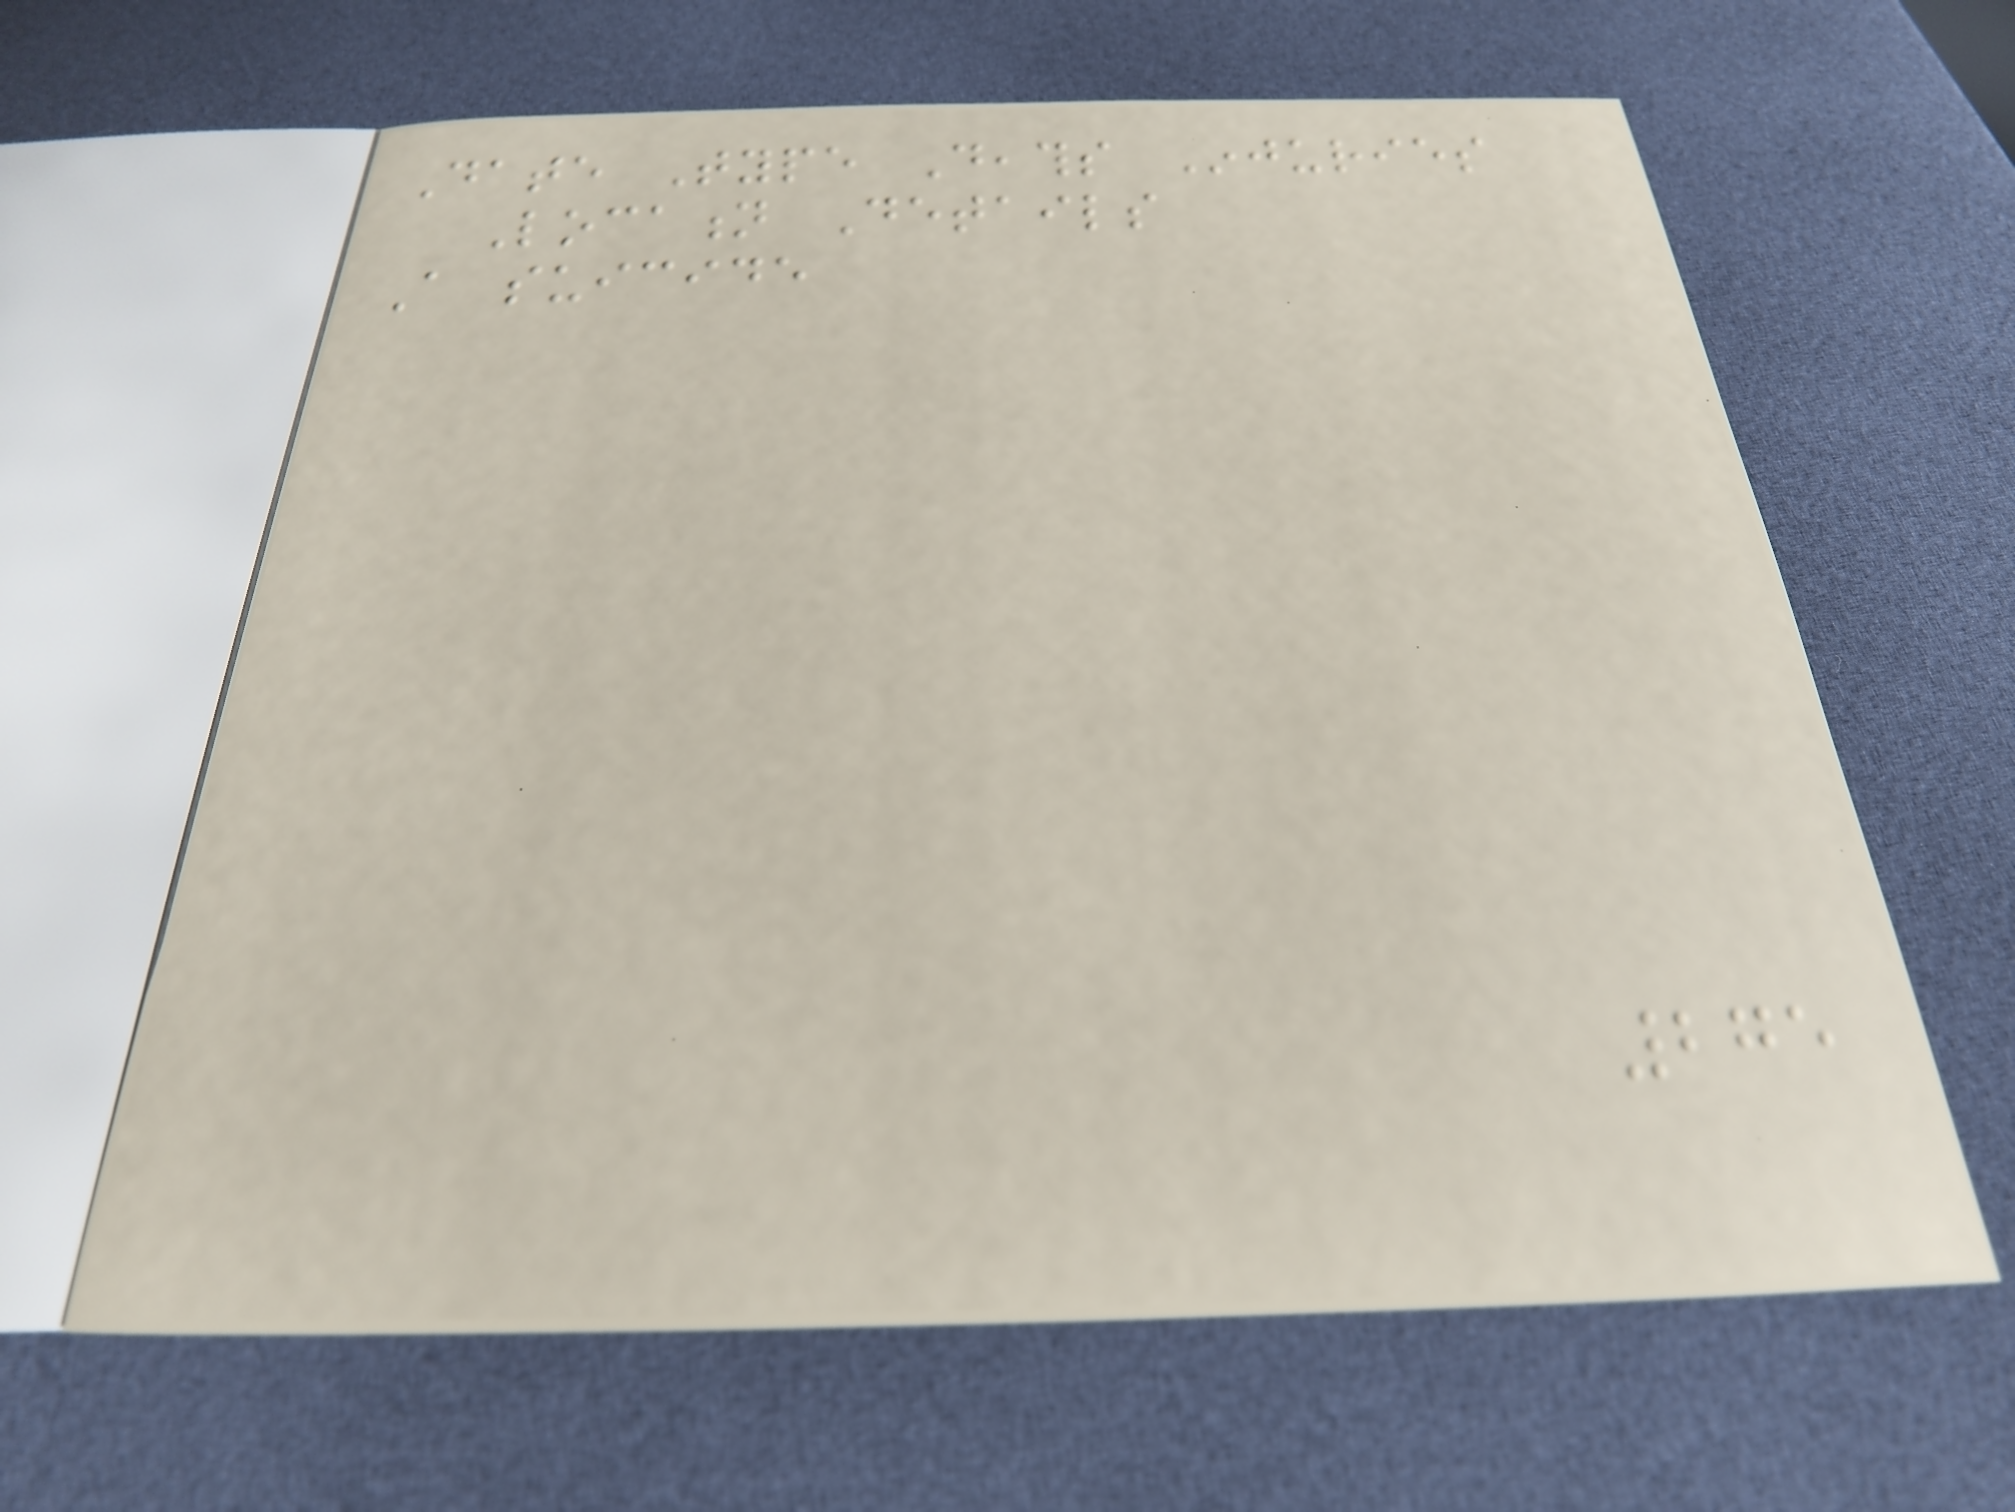Date Type Deaths Injuries
Location Details
A suicide
275
